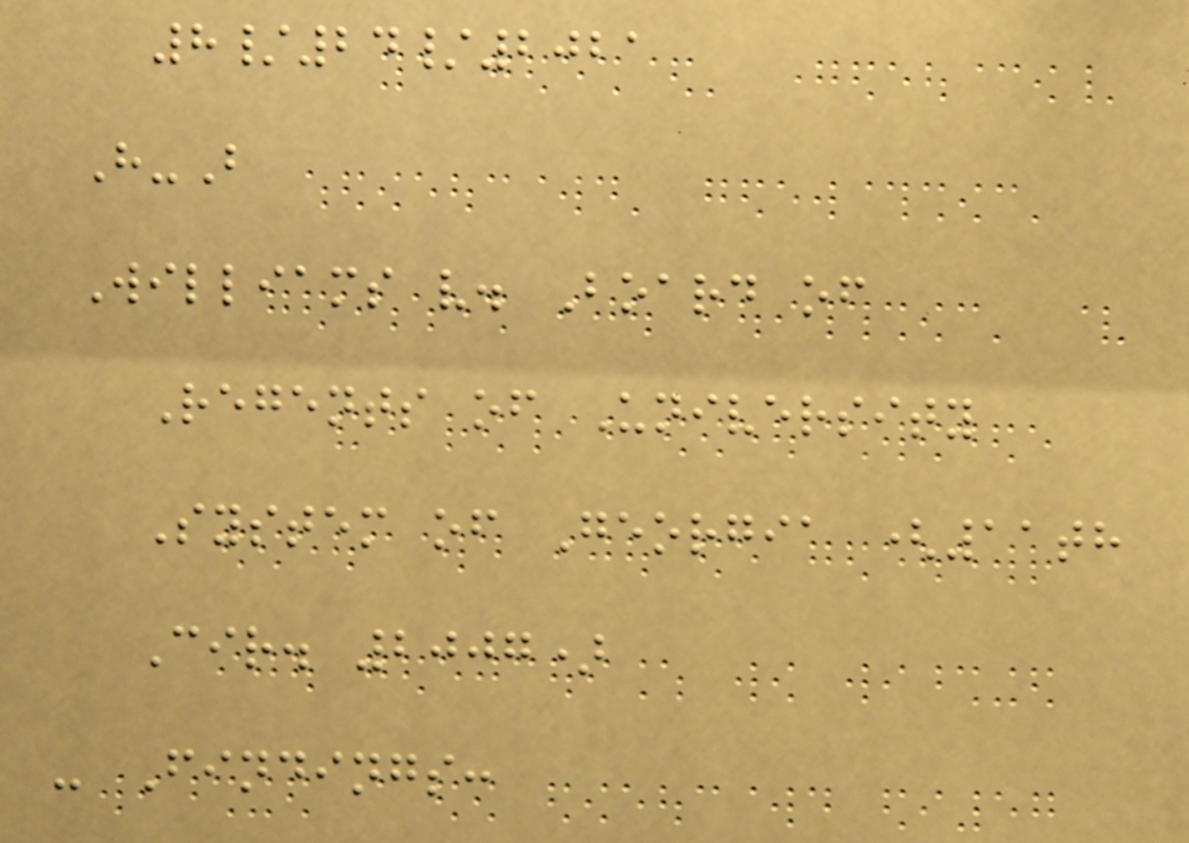8/24/2021
H-B
Williams v. Board of
Regents of University
System of Georgia (11th
Cir. 2007)
- Findings:
